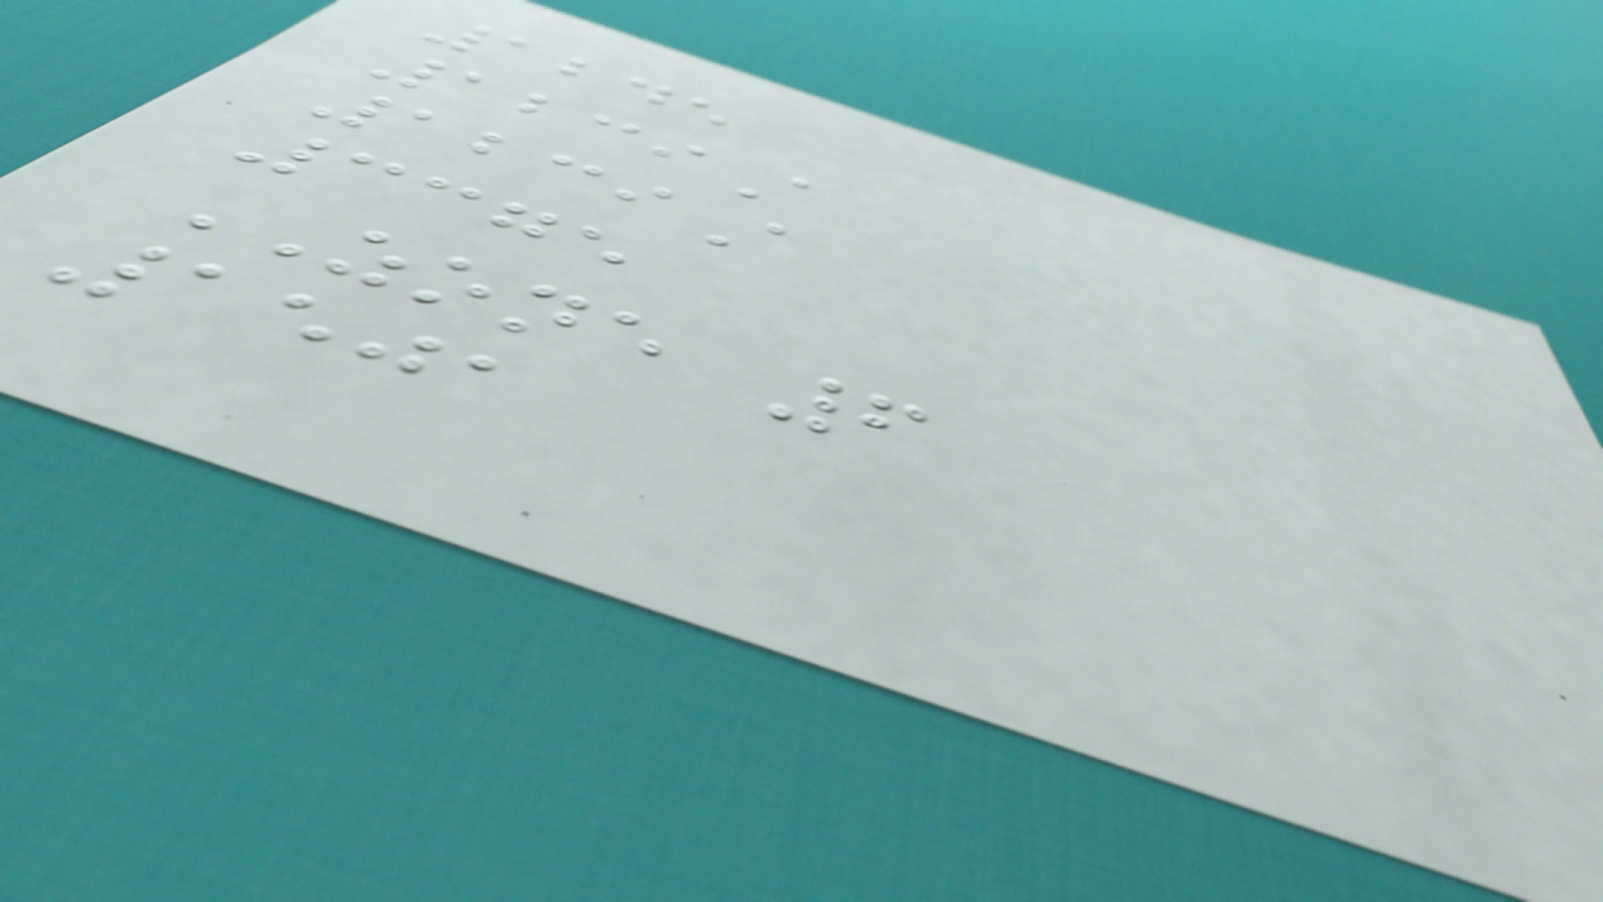1245
1239A
1239A
3375
ZONE 6
1501
